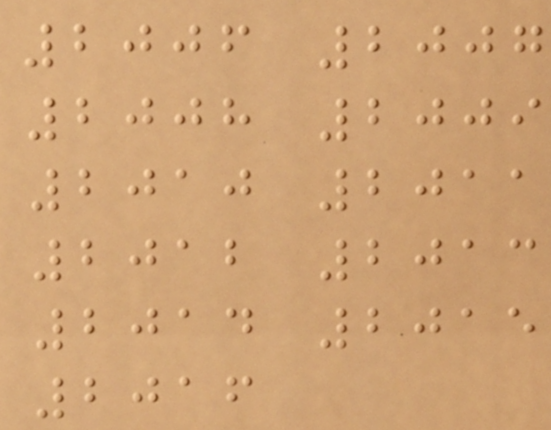2006 2007
2008 2009
2010 2011
2012 2013
2014 2015
2016
